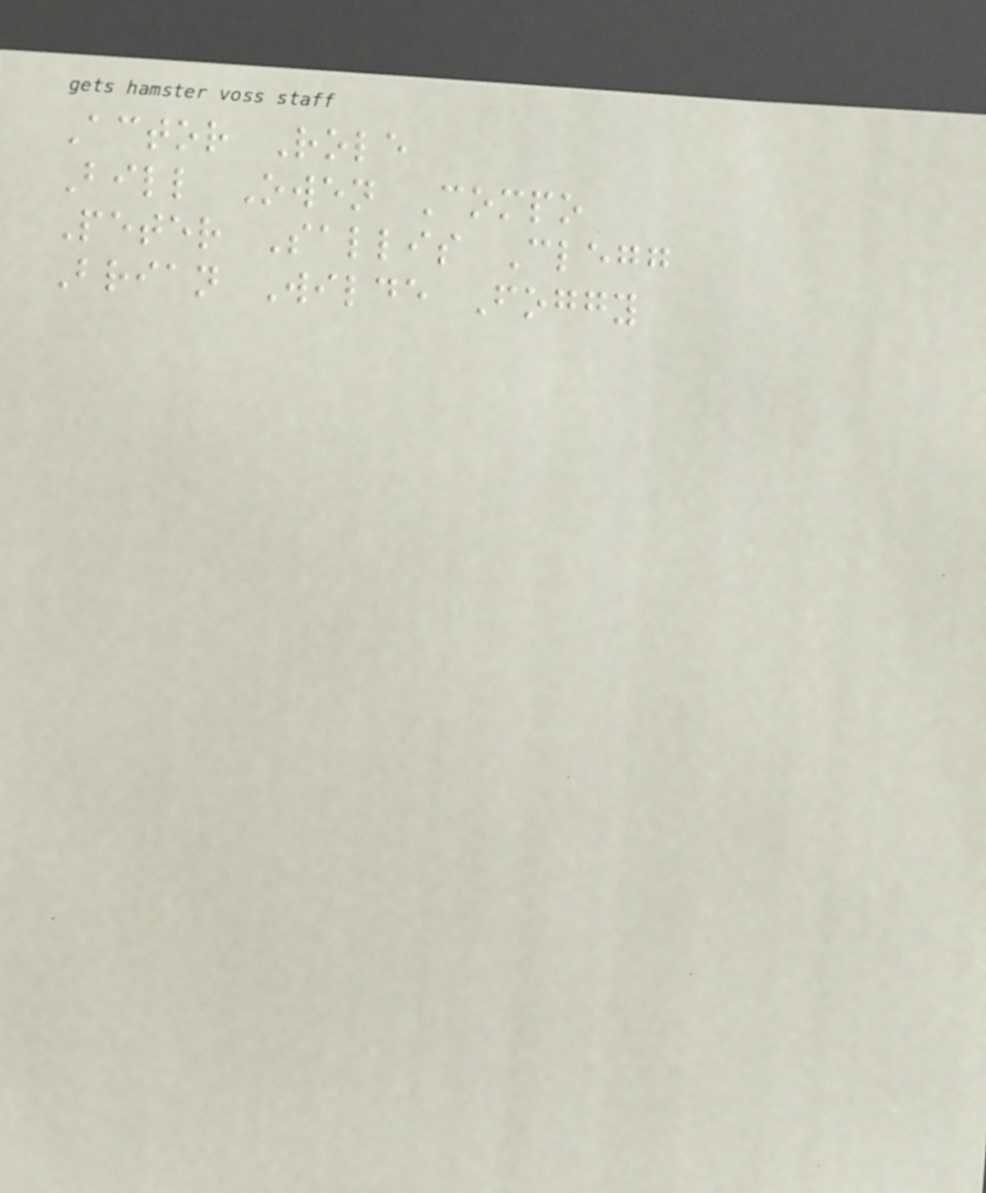Actor Role
Bill Owen Compo
Peter Sallis Clegg
Brian Wilde Foggy
